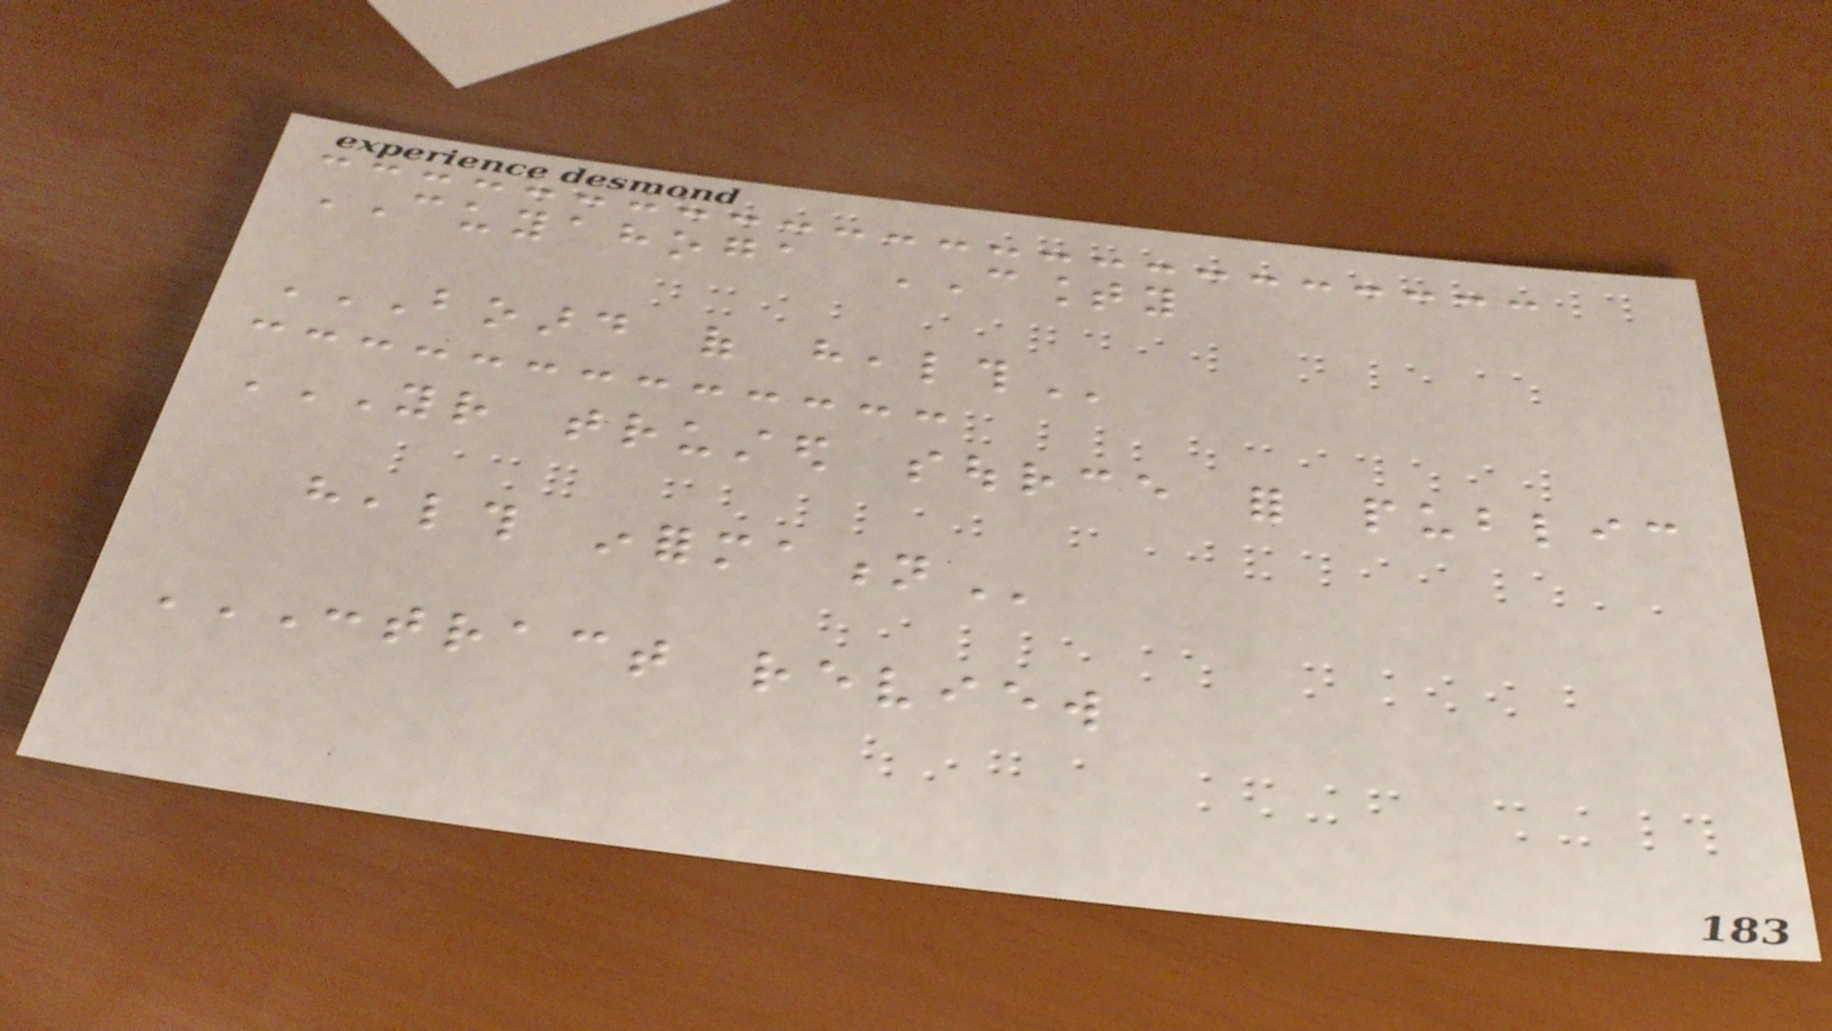CUYAHOGA COUNTY
BOARD OF HEALTH
YOUR TRUSTED SOURCE FOR PUBLIC
HEALTH INFORMATION
CONTRACT REVIEW
